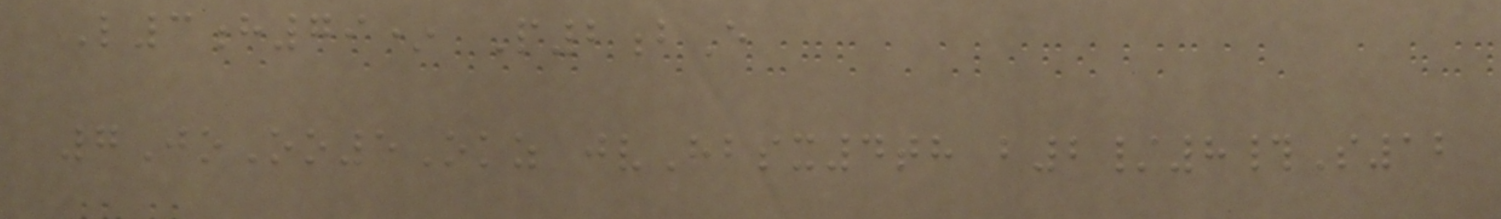L3h79* P2bE
7JoOo5Okz jvHbsx4th b2/8#S12
